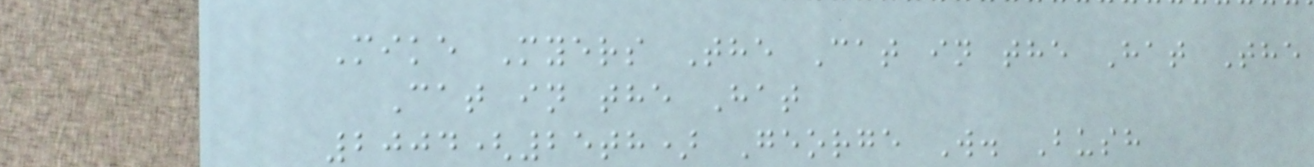Mike Myers The Cat in the Hat The
Cat in the Hat
2004(25th) George W. Bush
